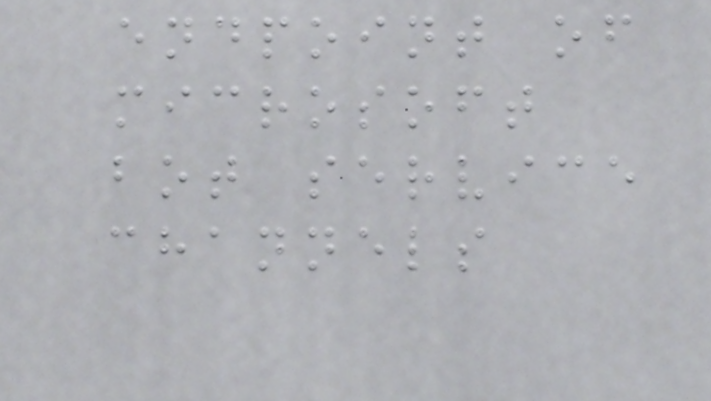endpoint of
microsoft
bot service
channels
